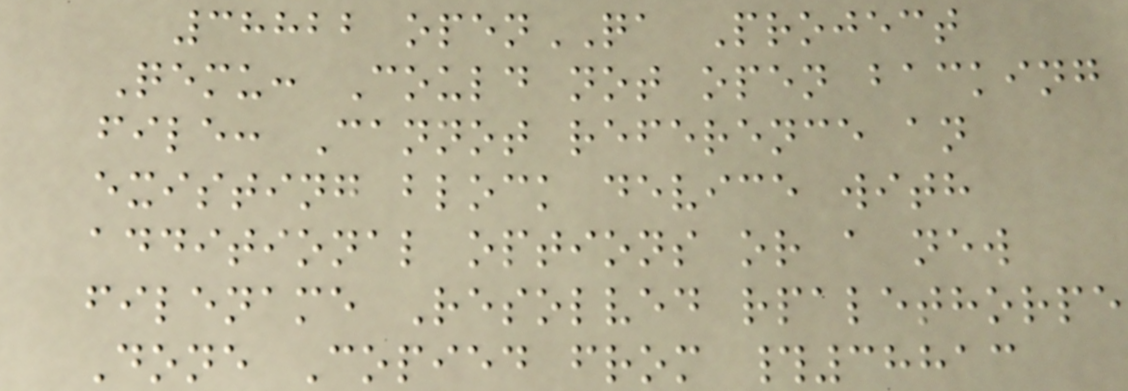38822 openQA Project
Qemu: Could not open backing
file: Cannot reference an
existing block device with
additional options or a new
filename Resolved rpalethorpe
Done Copied from #38813
